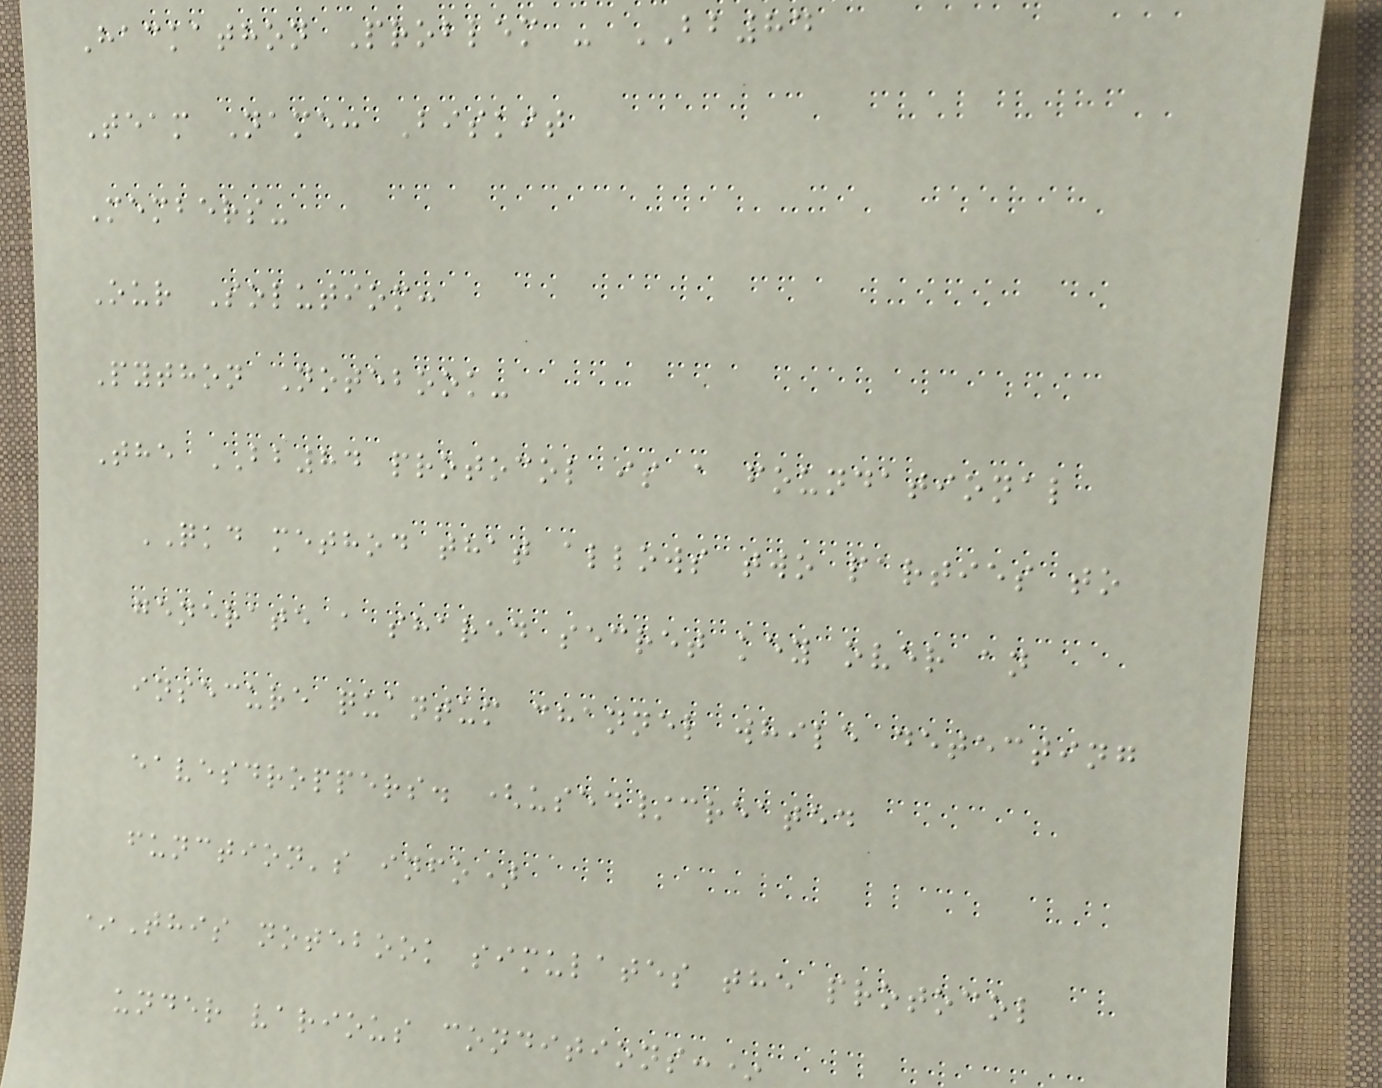Hackathon Problem - BB84
Team Name: Biskit
Members-
Our Solutiom:
Python Notebook-
The BB84 protocol is a foundational
QKD method that allows two parties to
generate a shared secret key over an
insecure quantum channel while detecting
eavesdroppers. (used/created
function's info)
*This notebook simulates the protocol
under various conditions:*
